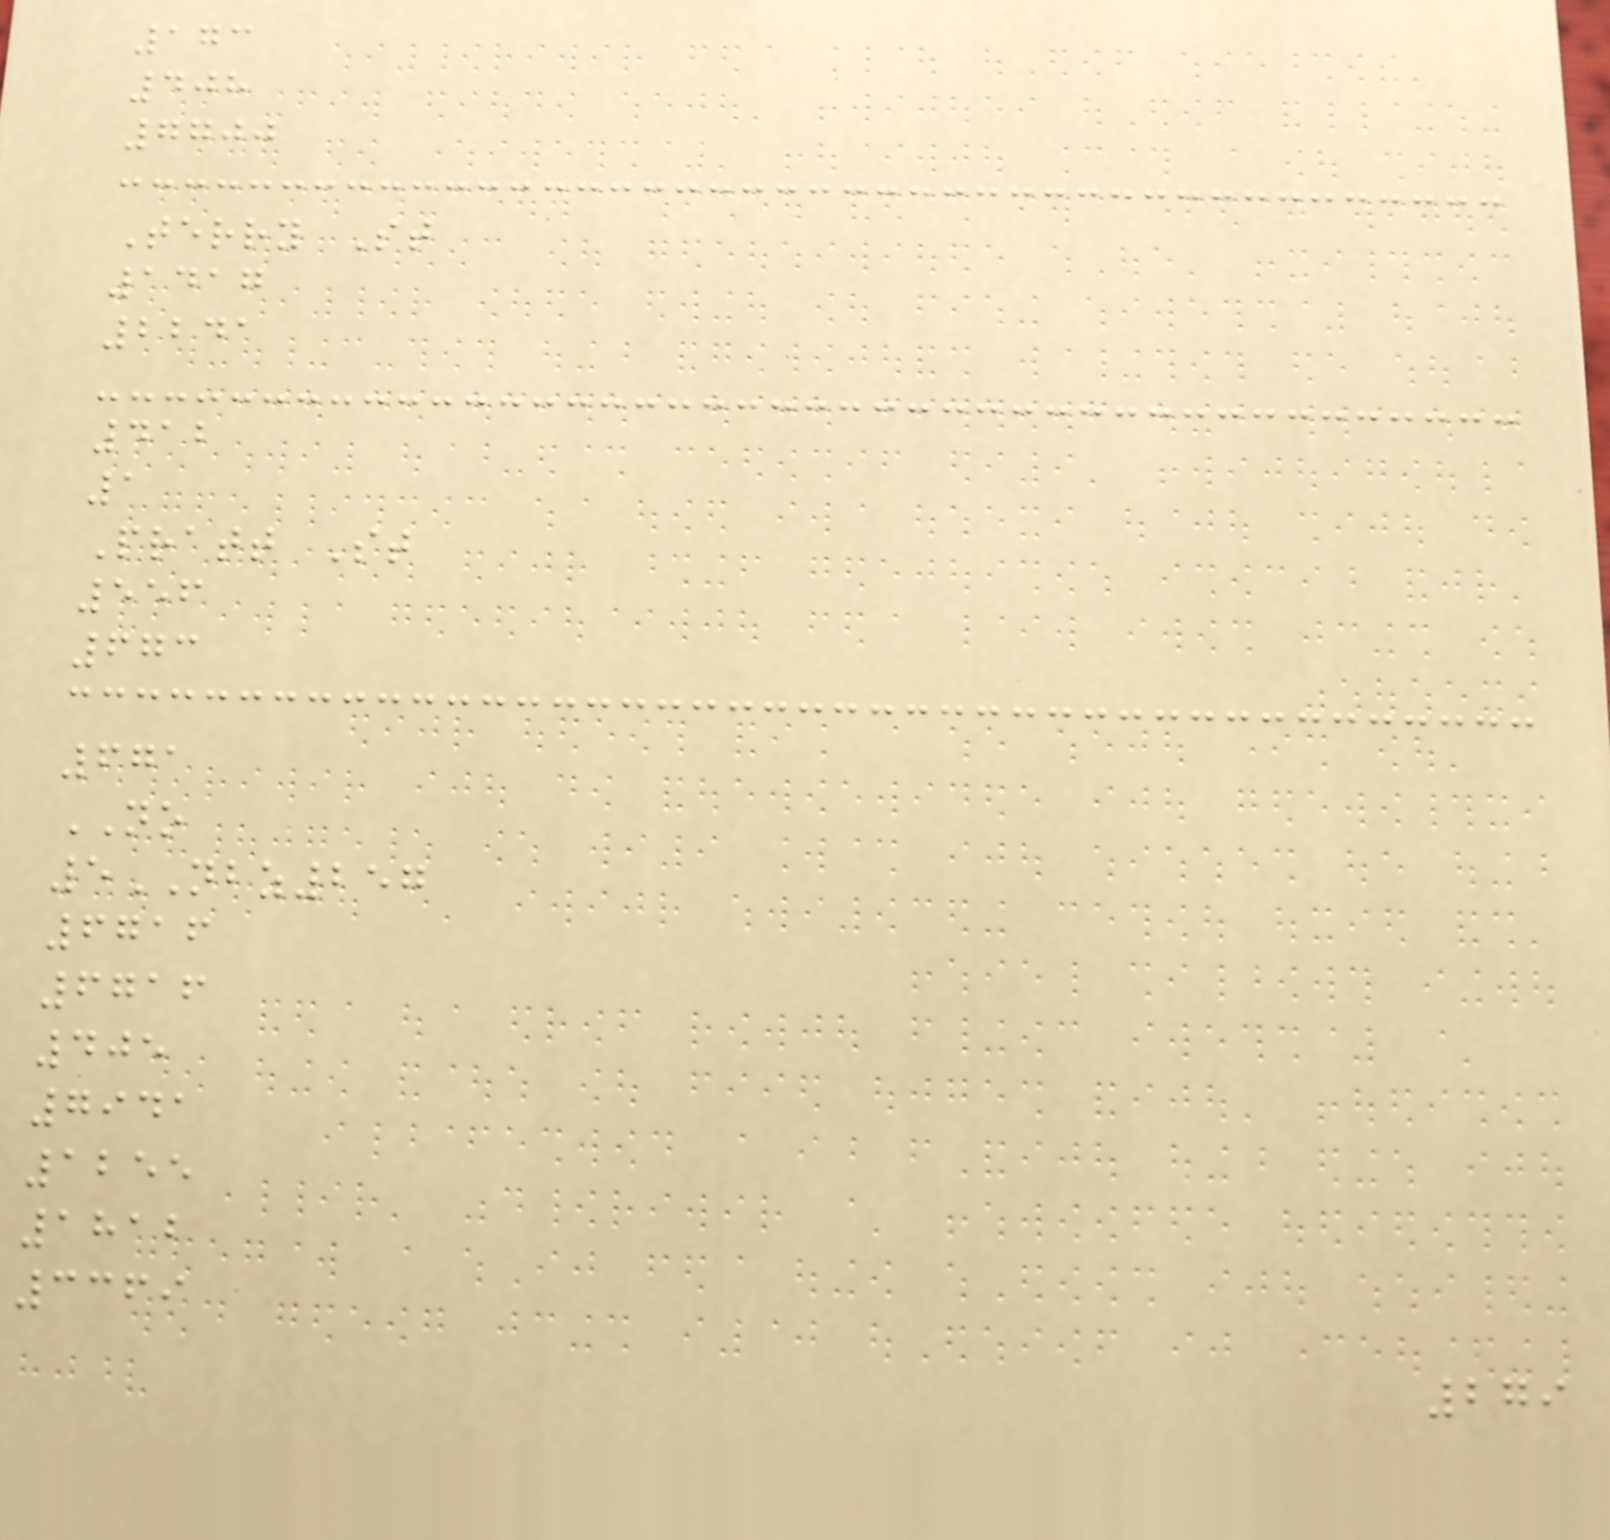173
408
7700
Terry St
1417
2241
412
1
Pratt St
556
673
671
NO
5NBZ257
6716
6716
405
7941
1255
1812
3369
279
